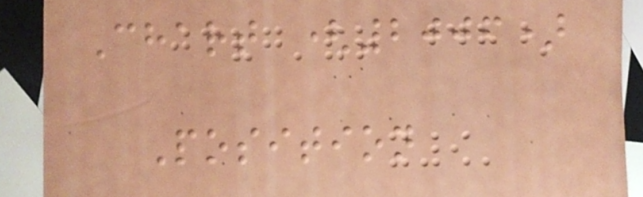Chart (2006)
Position
